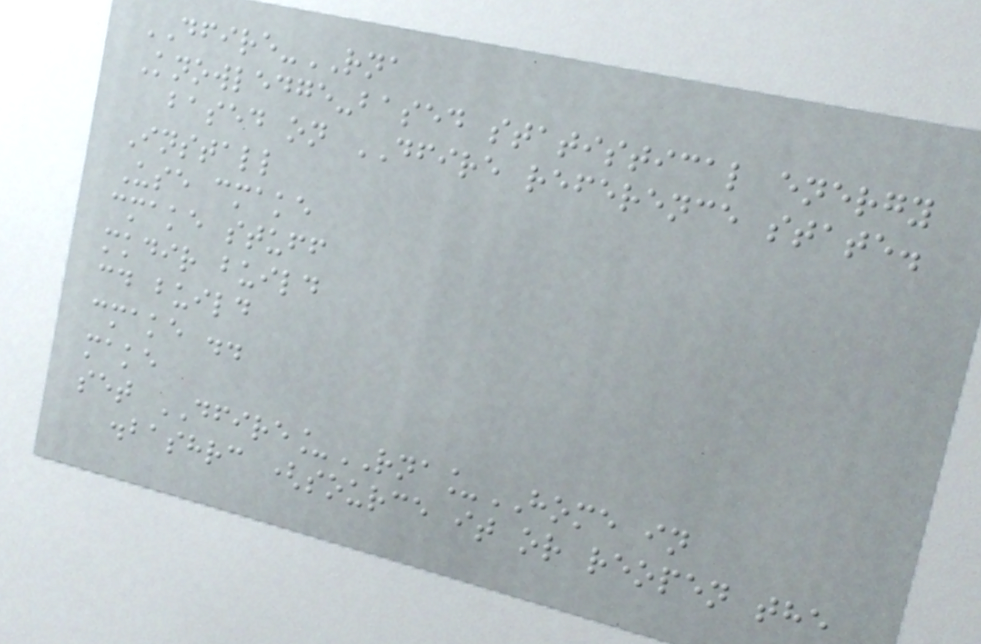DFIRE-RNA
Knowledge-based statistical energy
based on DFIRE reference state.
Install
Use cmake
cmake stuff
mkdir build
cd build
cmake ..
make
set DFIRE_RNA_HOME in
.bashrc (source it or reopen the
